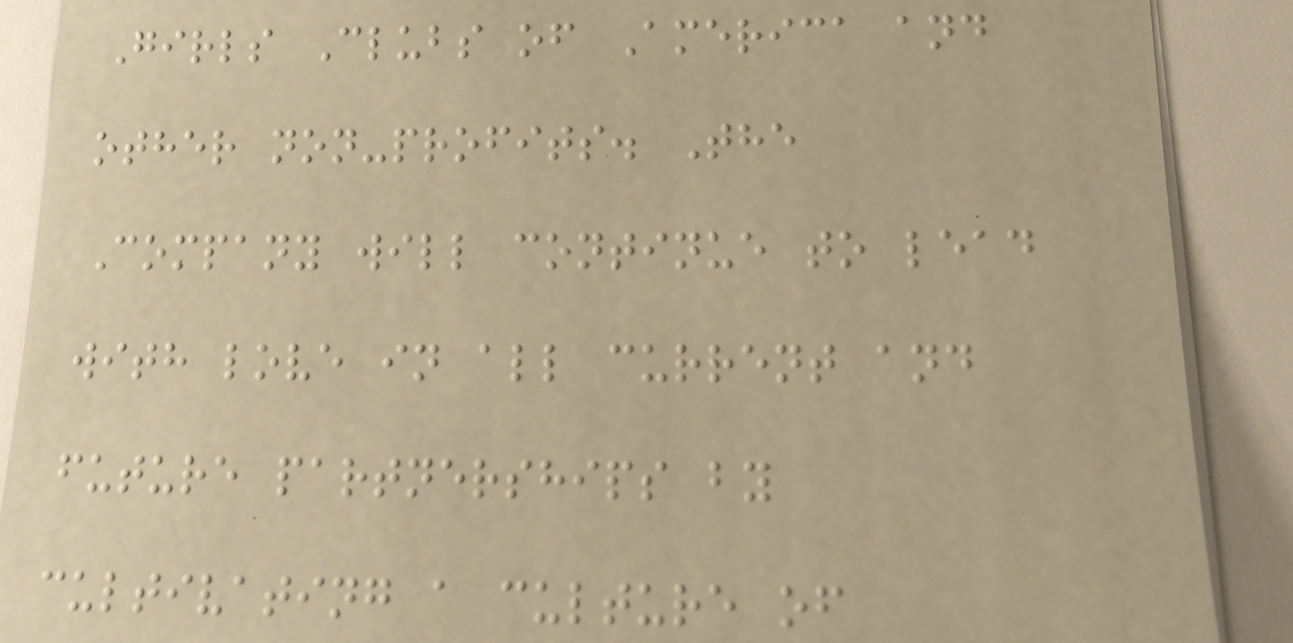Girls Clubs of America and
other non-profits. The
Company will continue to lead
with love in all current and
future partnerships by
cultivating a culture of
